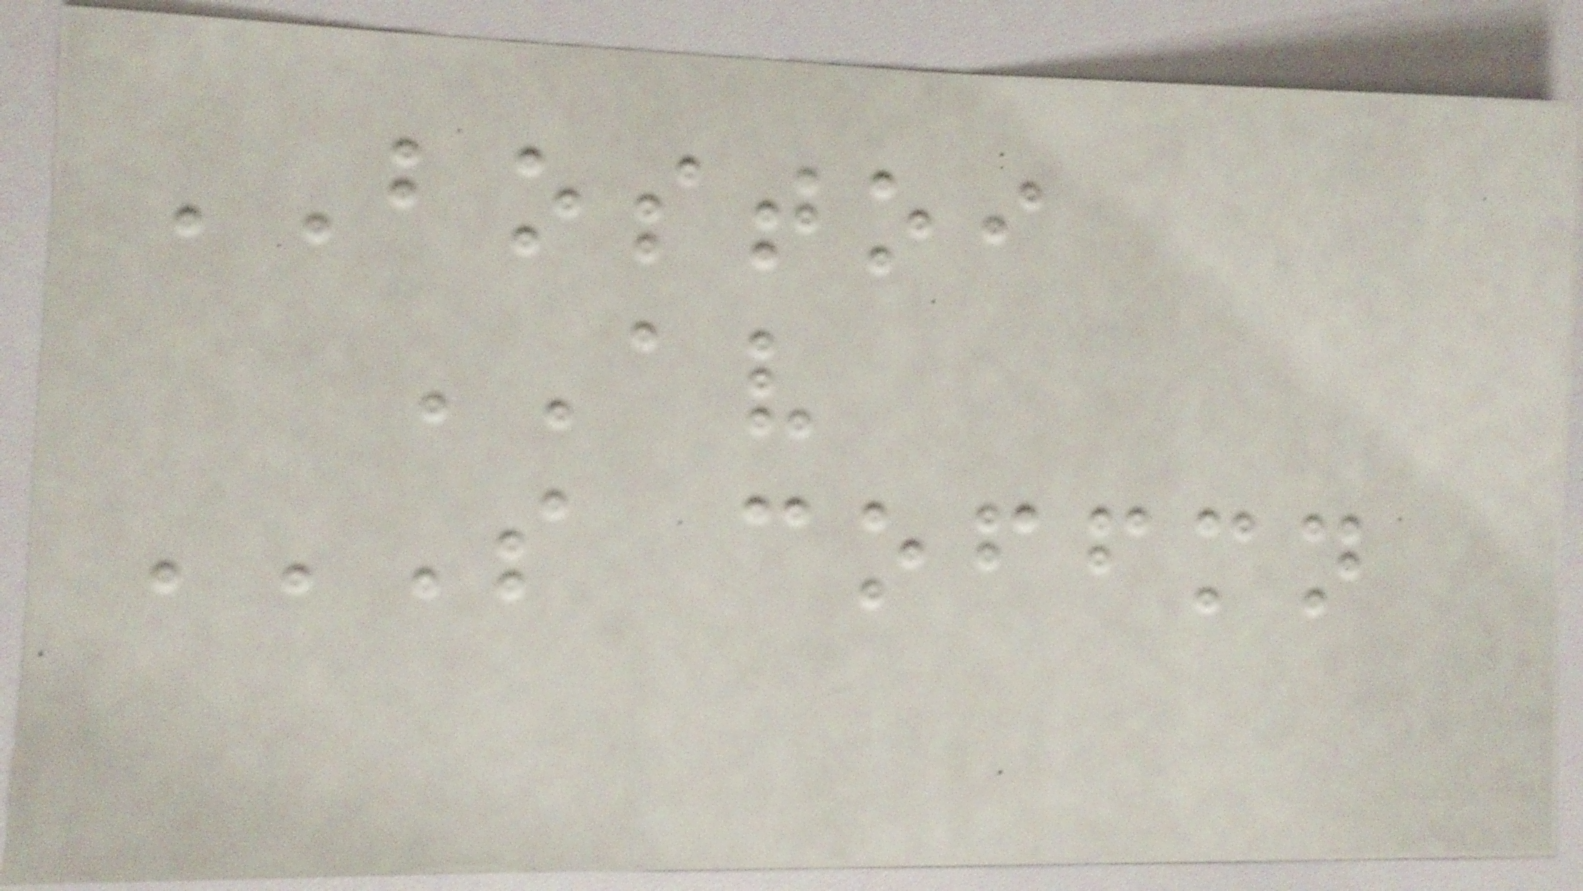BOSTOI
AV
S COFFMN
